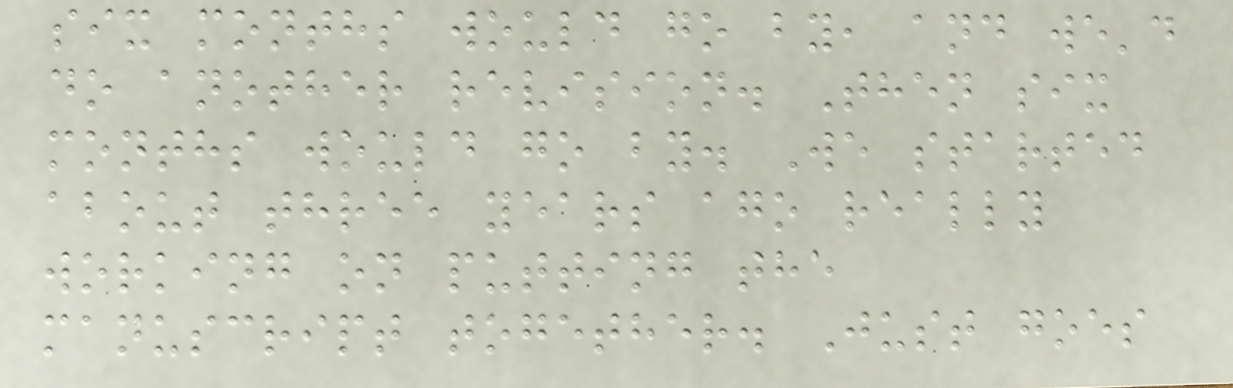six months would go by, and we'd
do another revision. Then six
months would go by. We started
about three years ago really
working on putting the
manuscript together. Just goes
